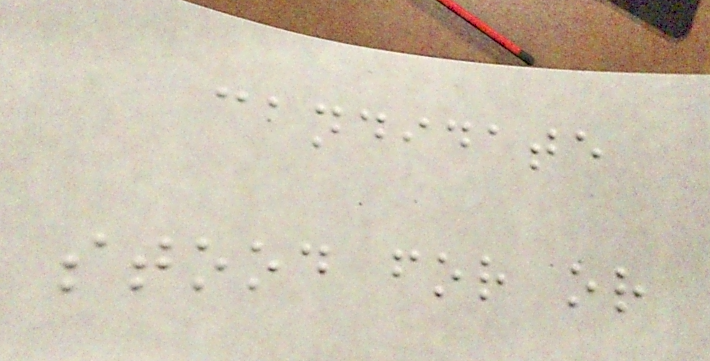candidate
stood for or
